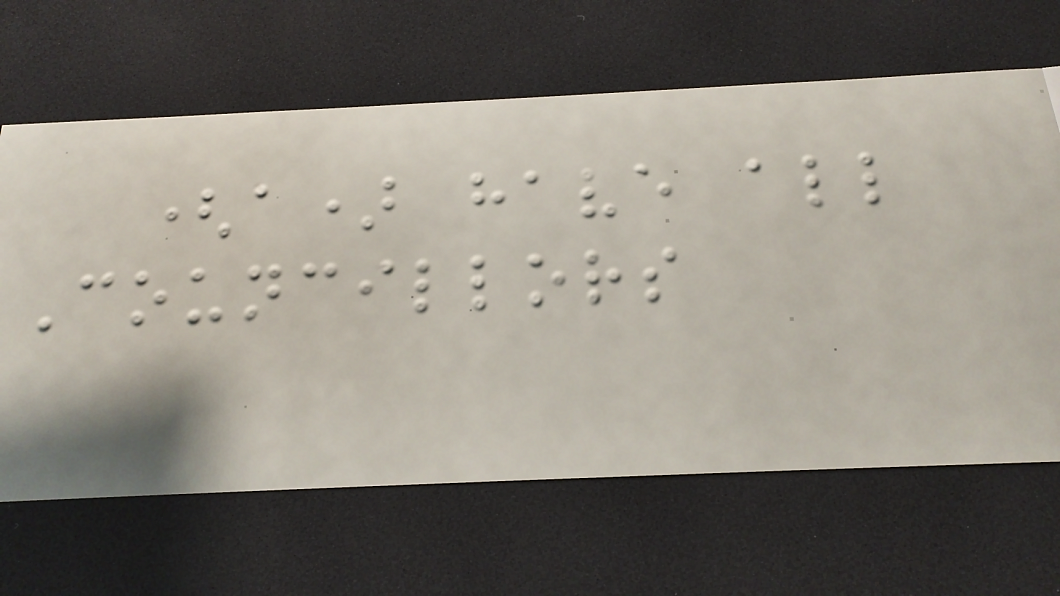(a) have all
Councillors
